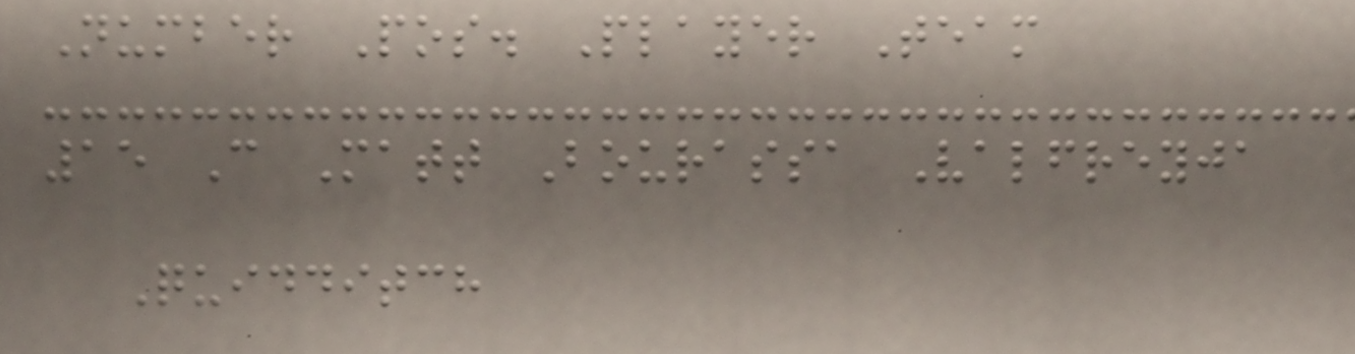Number Pos. Player Team
15 C Matt Bourassa Valfreyja
Quidditch
